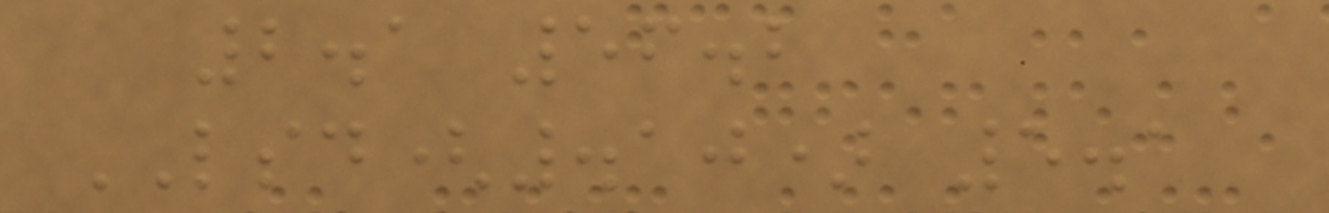2.1 56.2
LSD(.10) 5.1
